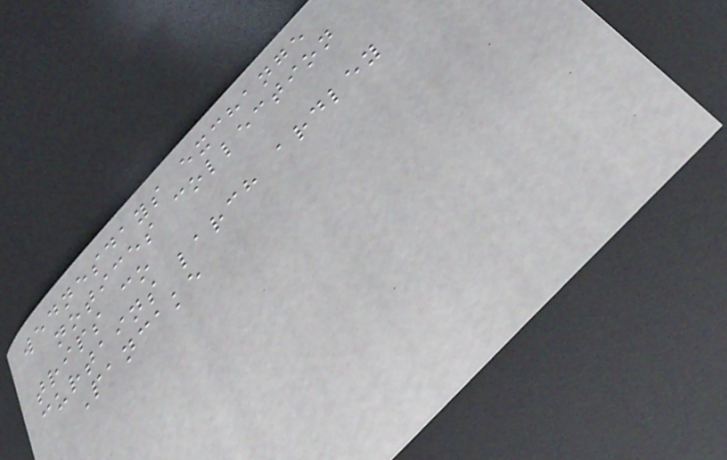wednesdays exchange
notices collection
trips co
curtains larch ardley
Pancake
